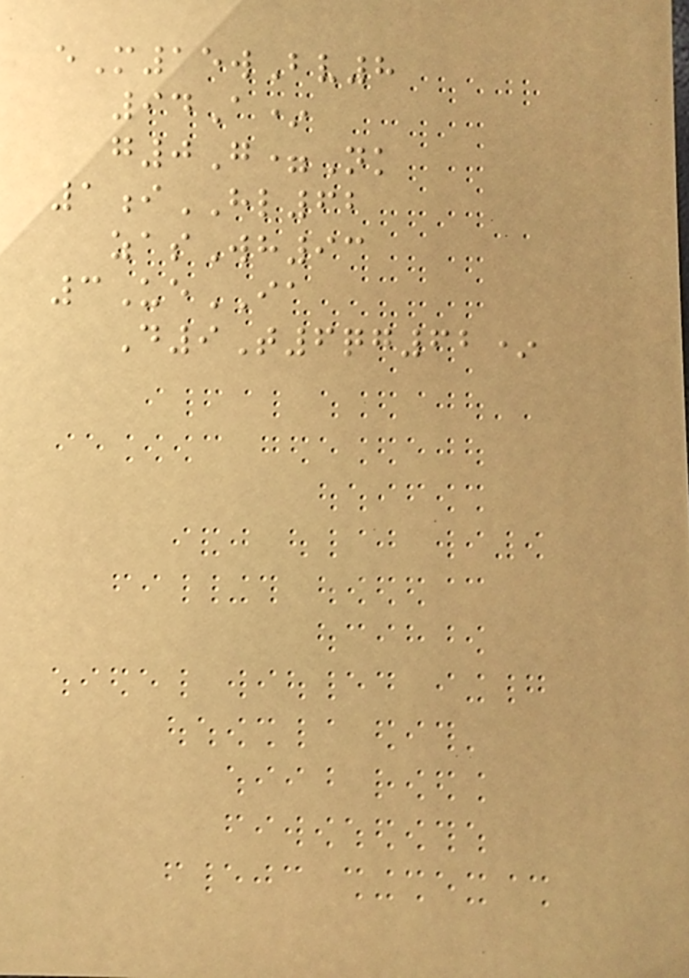eM15wBv8
94A*
g0G=Nk
1iHL62
zasWh93
3UeIA
D9T6qg62*
